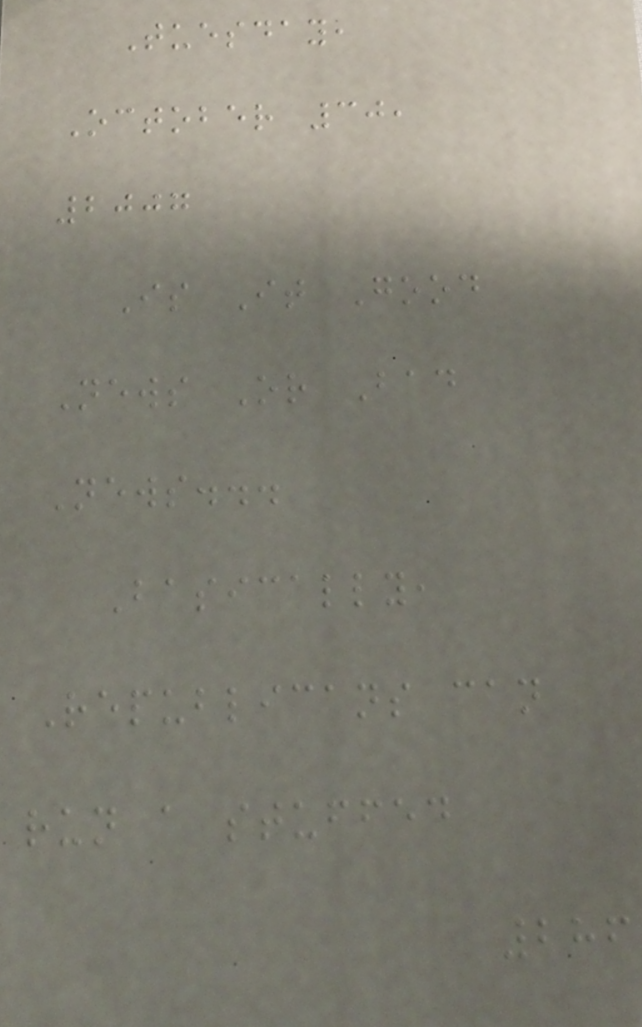Tuesday,
October 30,
2007
Is It Good
News Or Bad
News...
Basically,
Republicans can
run a stuffed
286
